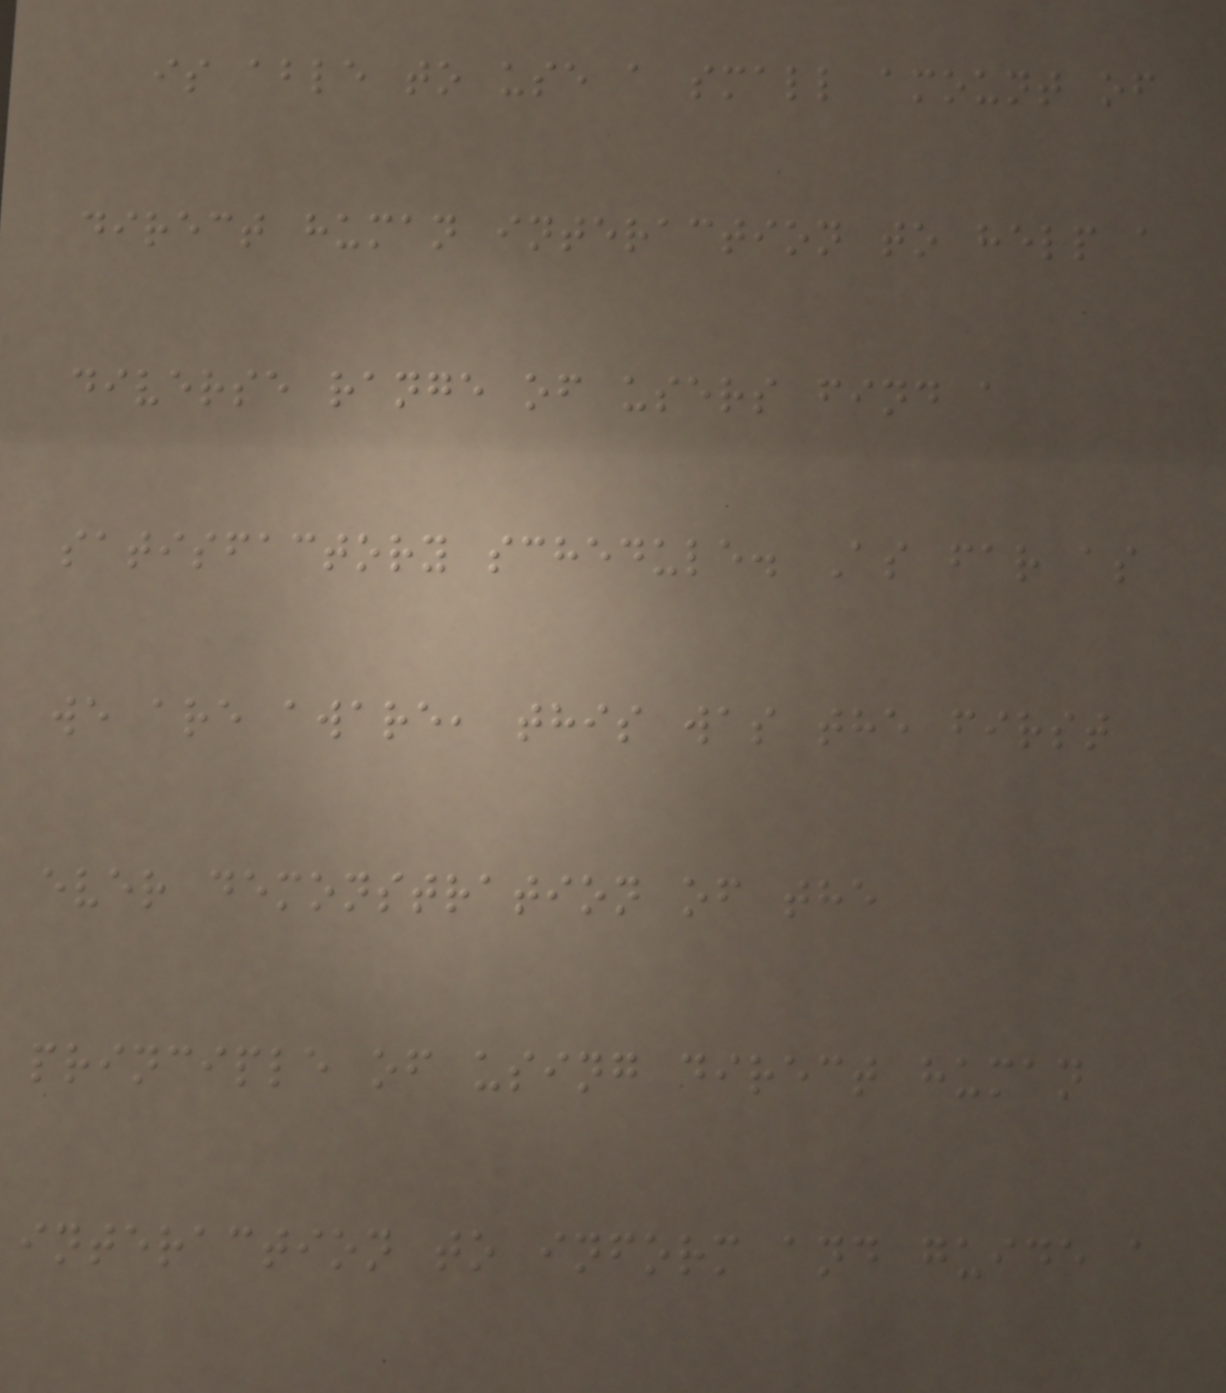is able to use a small amount of
direct human interaction to help a
diverse range of users find a
satisfactory schedule. As far as
we are aware, this was the first
ever demonstration of the
principle of using direct human
interaction to inform and guide a
